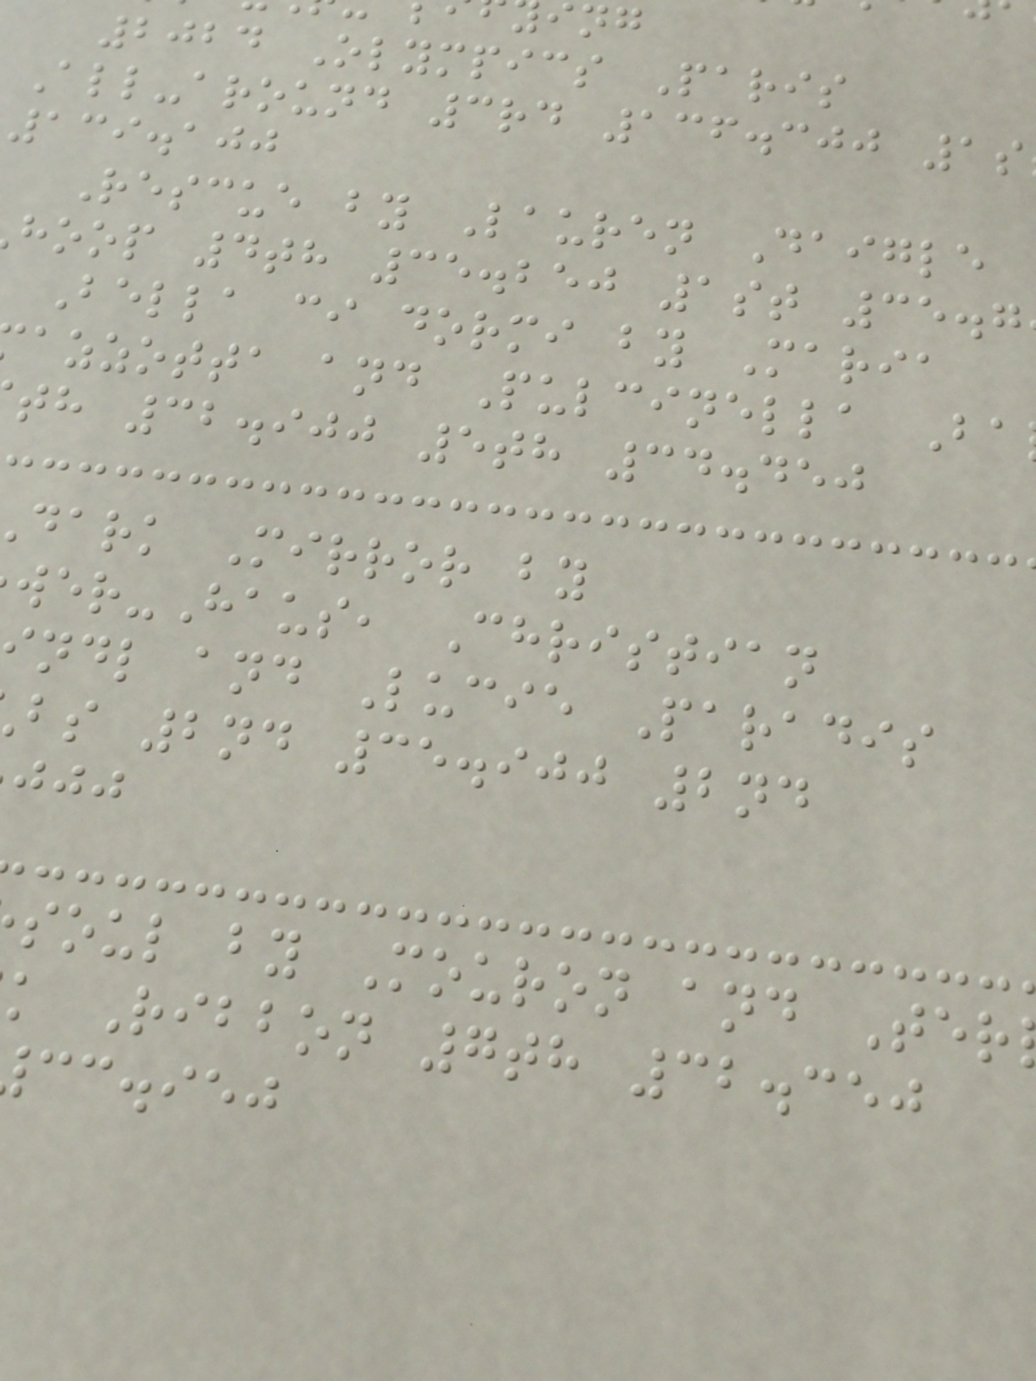2024 Olympics Paris
All-around 3rd 136.300 1s
139.100
Rescue by Lauren Daigle
hoop 4th 35.250 1st 35.7
Bella ci dormi by Maria
azzotta and Pulcinella Ba
th 32.900 5th 34.450
dark Mirror by
wer-Haus, Christian
ndl and Lucie Paradis
bs 2nd 35.900 2nd
soul by Mouron and Ter
k Ribbon 7th 32.350
cc.iej
